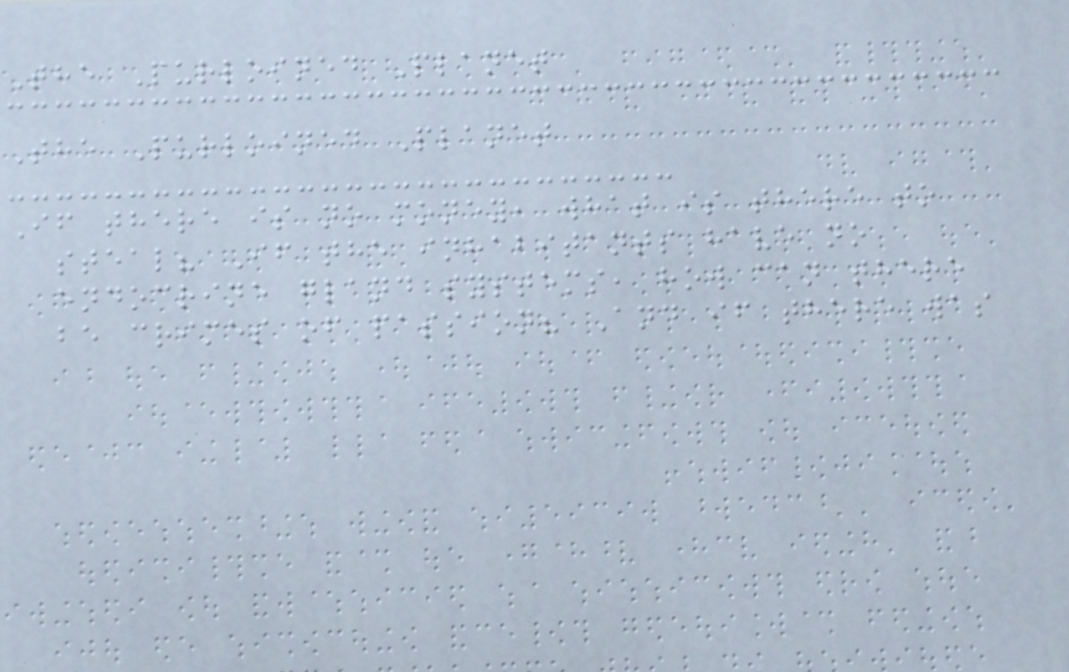The Purloined Planet
The Purloined Planet
If there is no money, what is there to
steal? If the inhabitants have no
endocrine gland systems, how can there
be crimes of passion? And if there was
